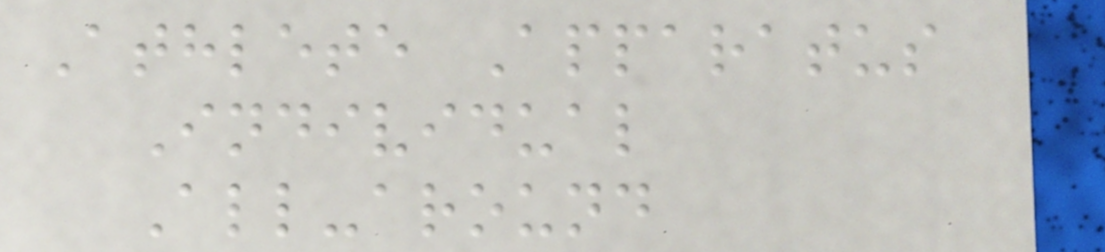Athlete Apparatus
Individual
All-around
